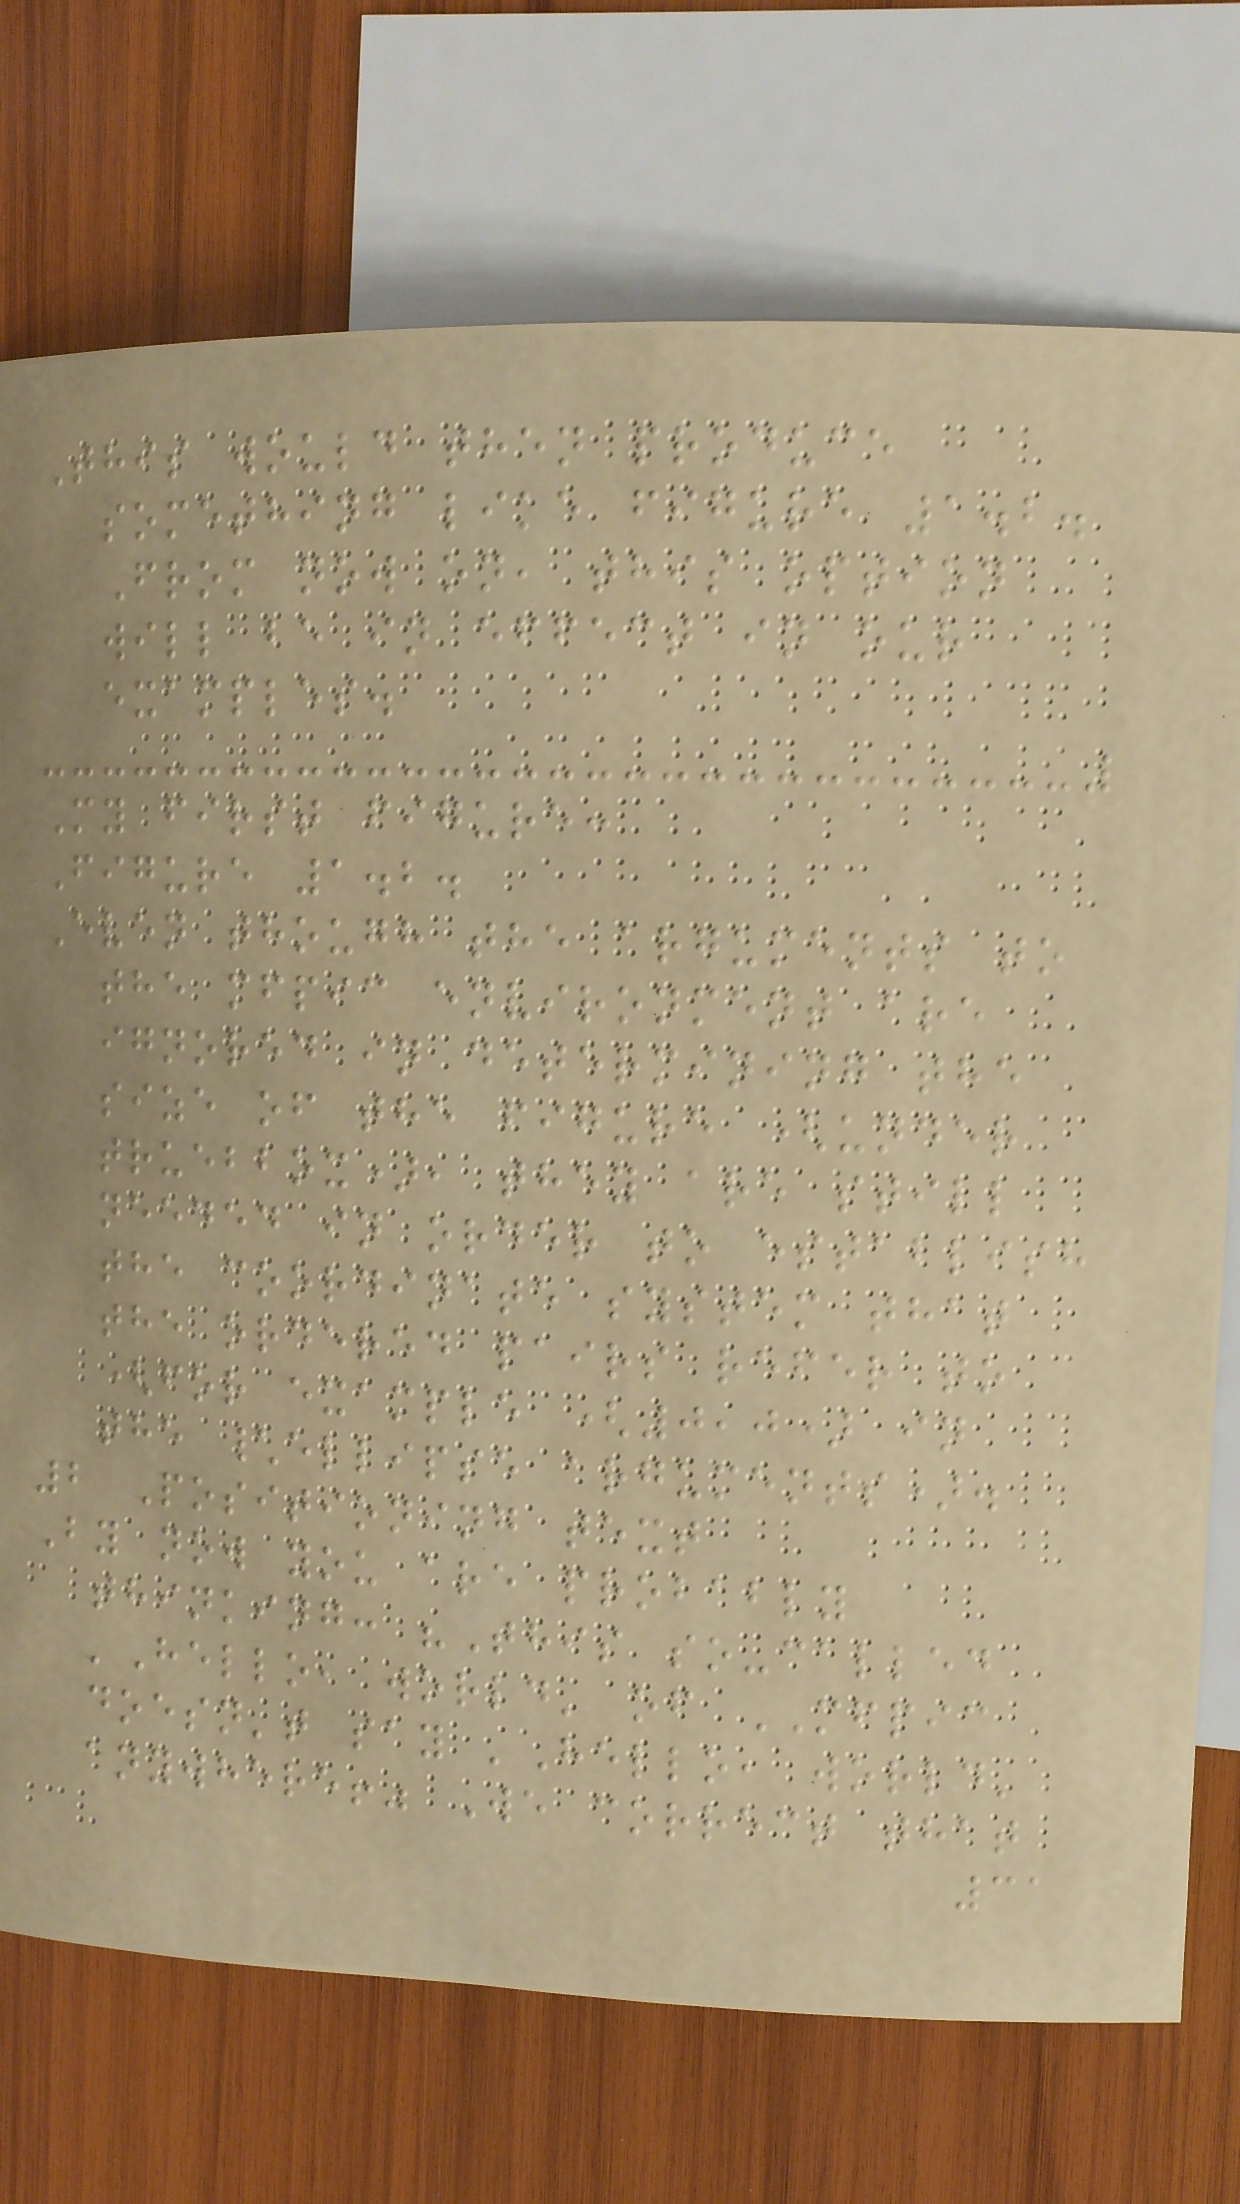This would then produce
something like figure 1.2.
From now on, this option
will be in effect in our
examples.
My first figure:
Figure 1.2.
Even though the arguments to
the mfpic environment are
ignored in determining the
size of the figure (under
truebbox), they are still
needed in order to establish
the coordinate system that
the ordered pairs refer to
(for example (0,0) in
the \ellipse arguments).
2 Positioning text
By now you are probably
thinking: "This so-called
'Hello, world' of MFPIC
doesn't say 'Hello, world'
anywhere!" We correct that
31
